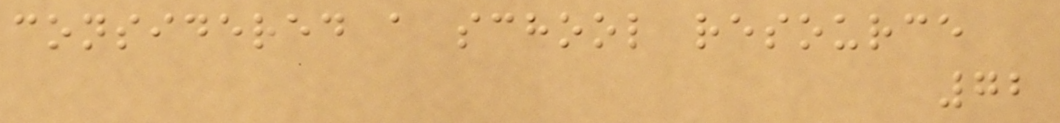considered a school resource
72
